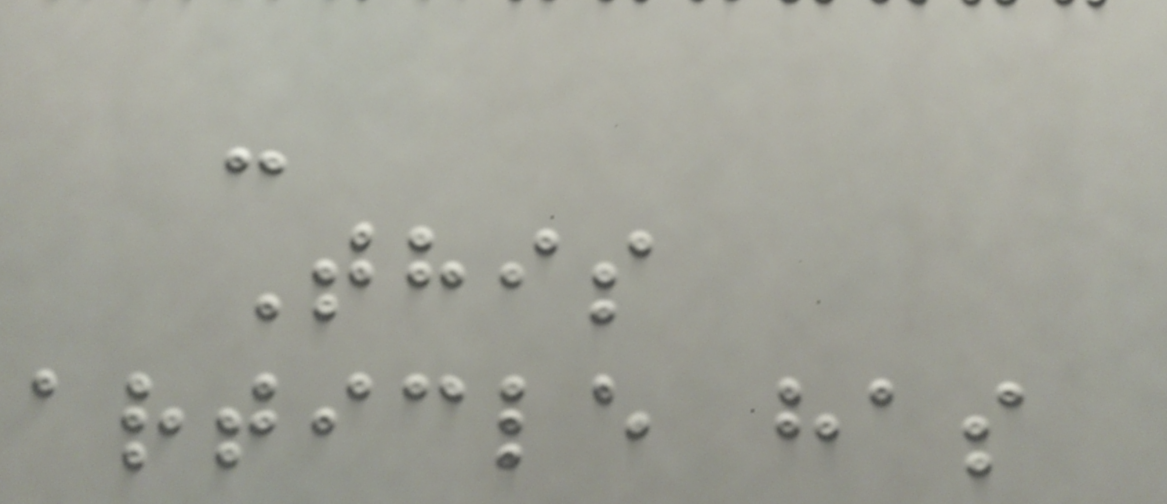-
This
article has
